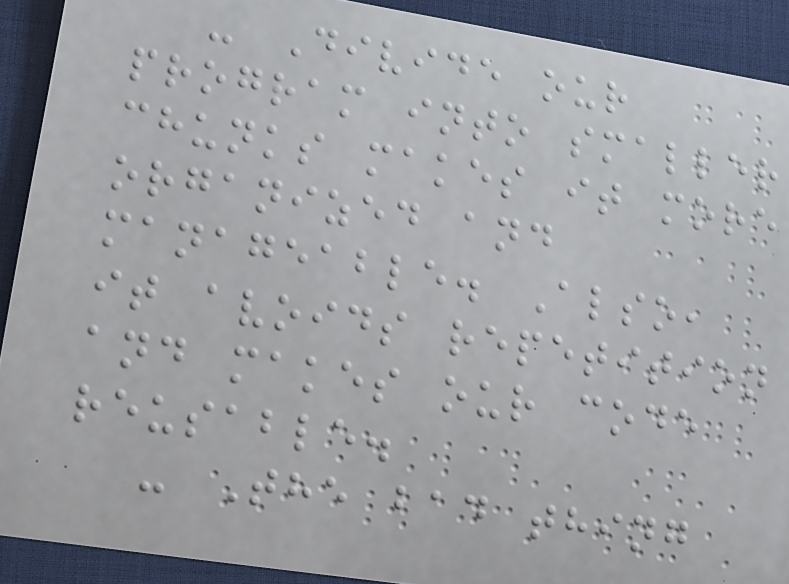- Divide our
program into smaller
chunks makes it more
organized and
manageable. Also,
it avoids repetition
and makes our code
reusable.
- The bad thing
